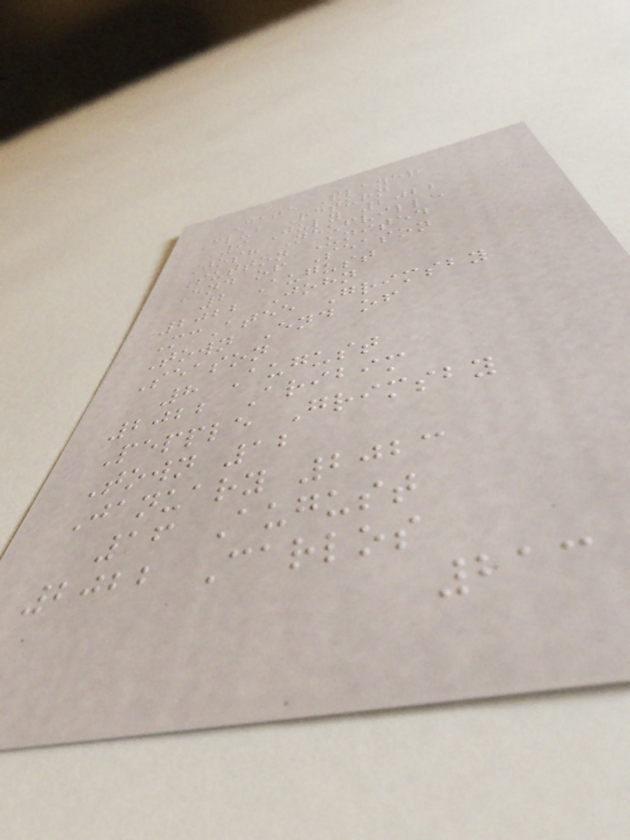Date Player
Club Return
9 July 2022
Josh Neufville
Sutton United
End of Season
2 August
2022 John
McAtee Grimsby
Town End of
Season
8 August
2022 Aribim
Pepple Grimsby
Town 12
January 2023
16 August
2022 Carlos
213
